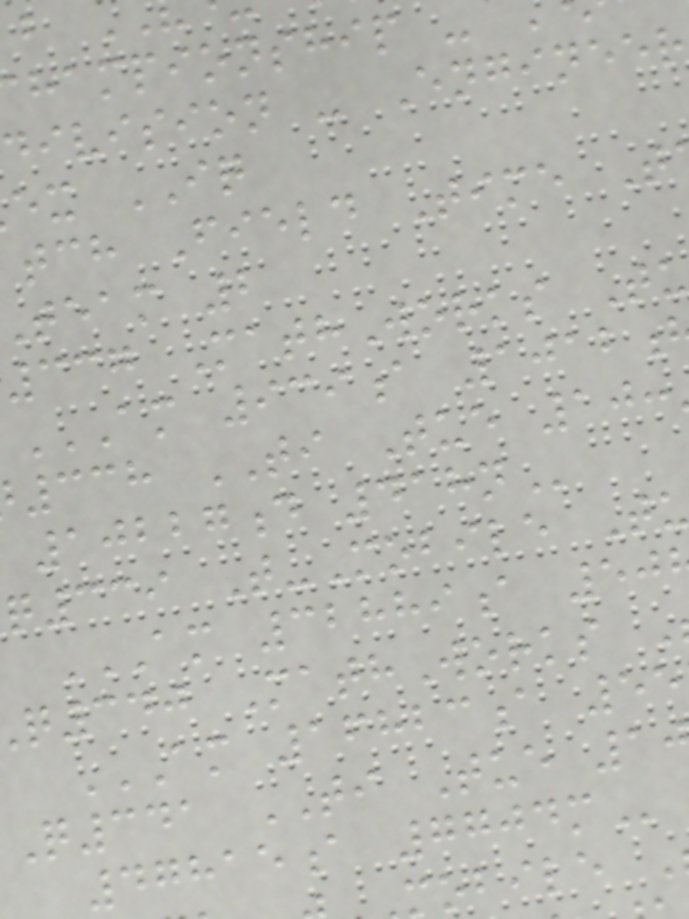hampionship -
division - Engineer
ex IQ
tch Field Time T
team 2
337 MathWorks Tu
338 TI Tue 10:
10227d
q339 T-Mobile T
q340 MathWorks
Q341 TI Tue 1
47815a
